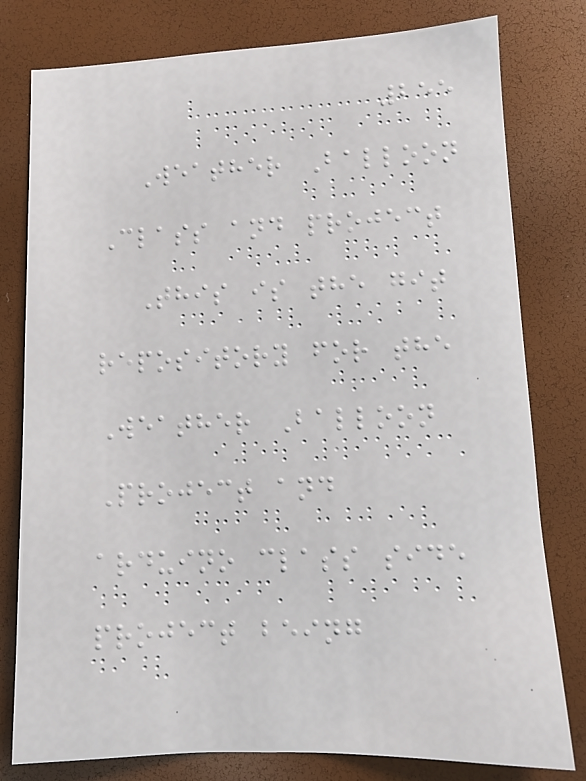255
Weather Balloon
Class and project
This is the git
repository for the
Weather Balloon
Project and
arduino class side
project being
